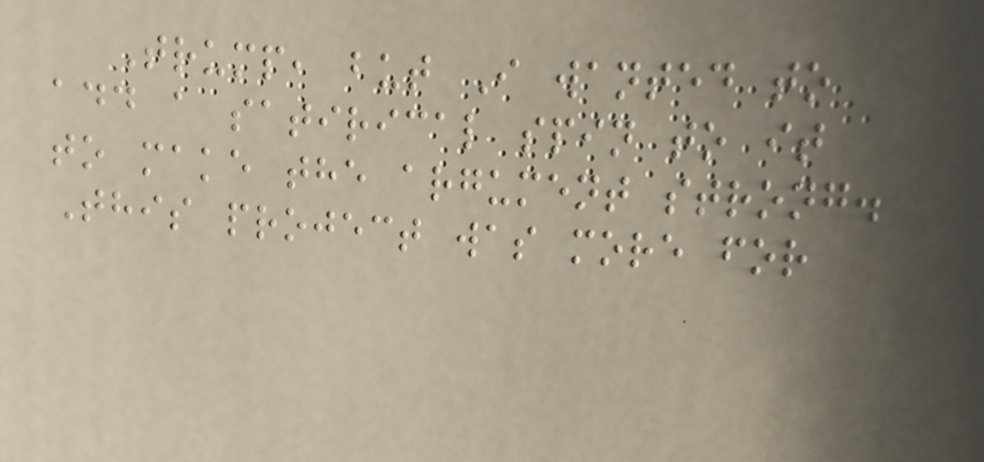Trump, but I wanted to
add a satirical spin to it
to make the argument strong.
This project was more for
